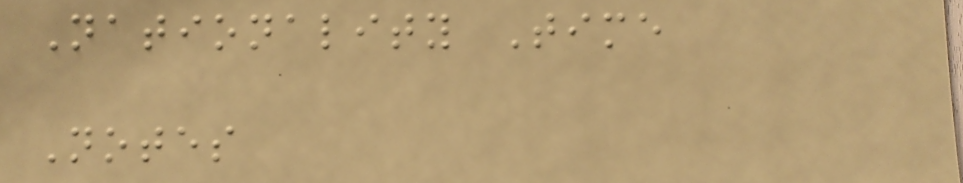Nationality Time
Notes
